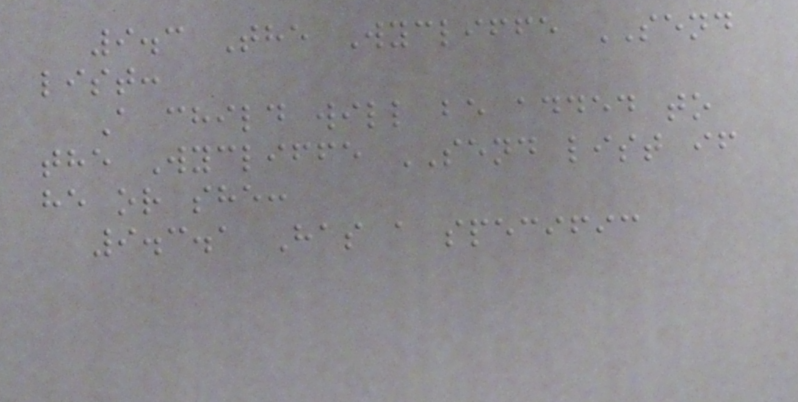9.3 The Wycliffe SEND
list:
A child will be added to
the Wycliffe SEND list if
he or she:
9.3.1 Has a specific
